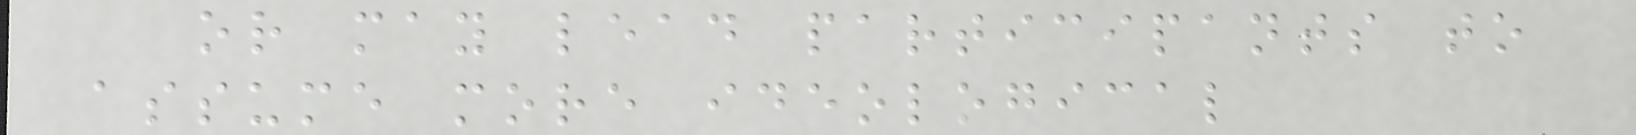or may lead participants to
assume more ideological
